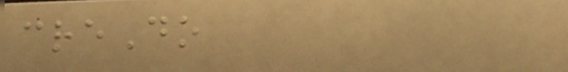creDo
